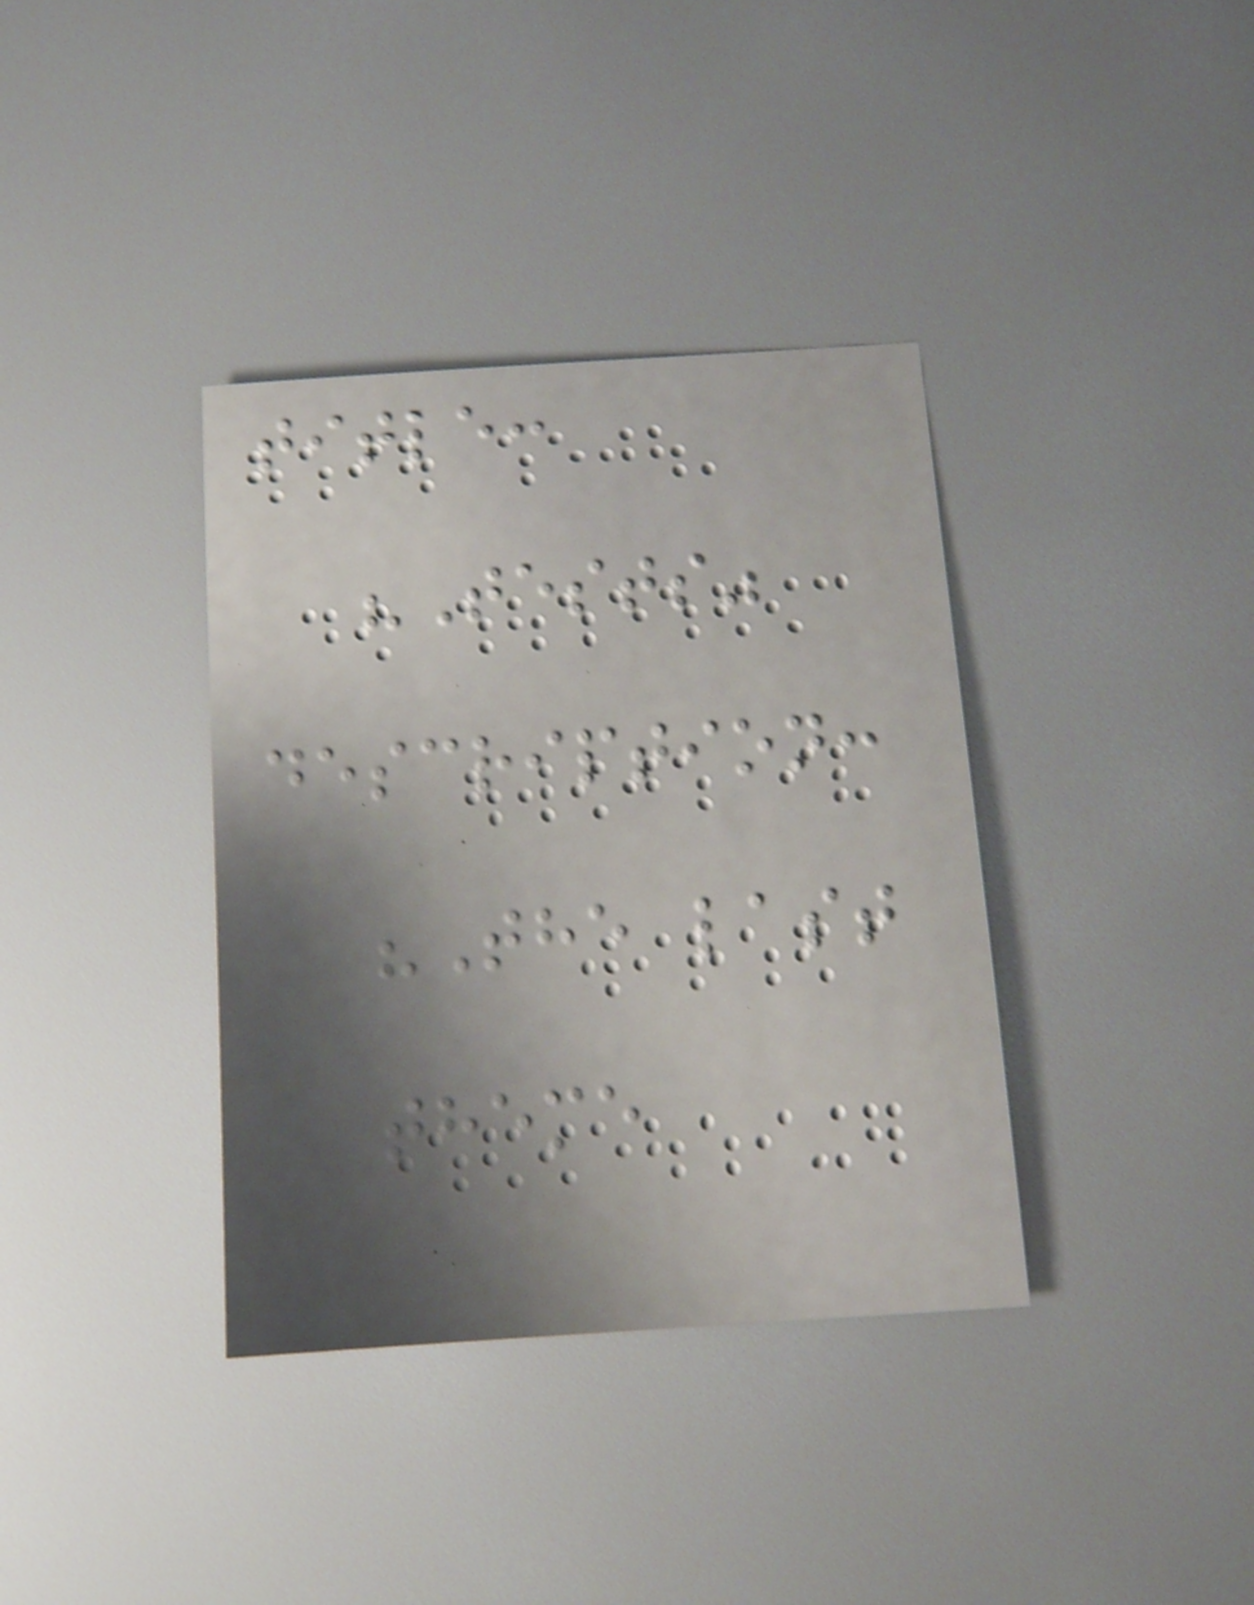title:
"Tests"
description:
"The last
theme
